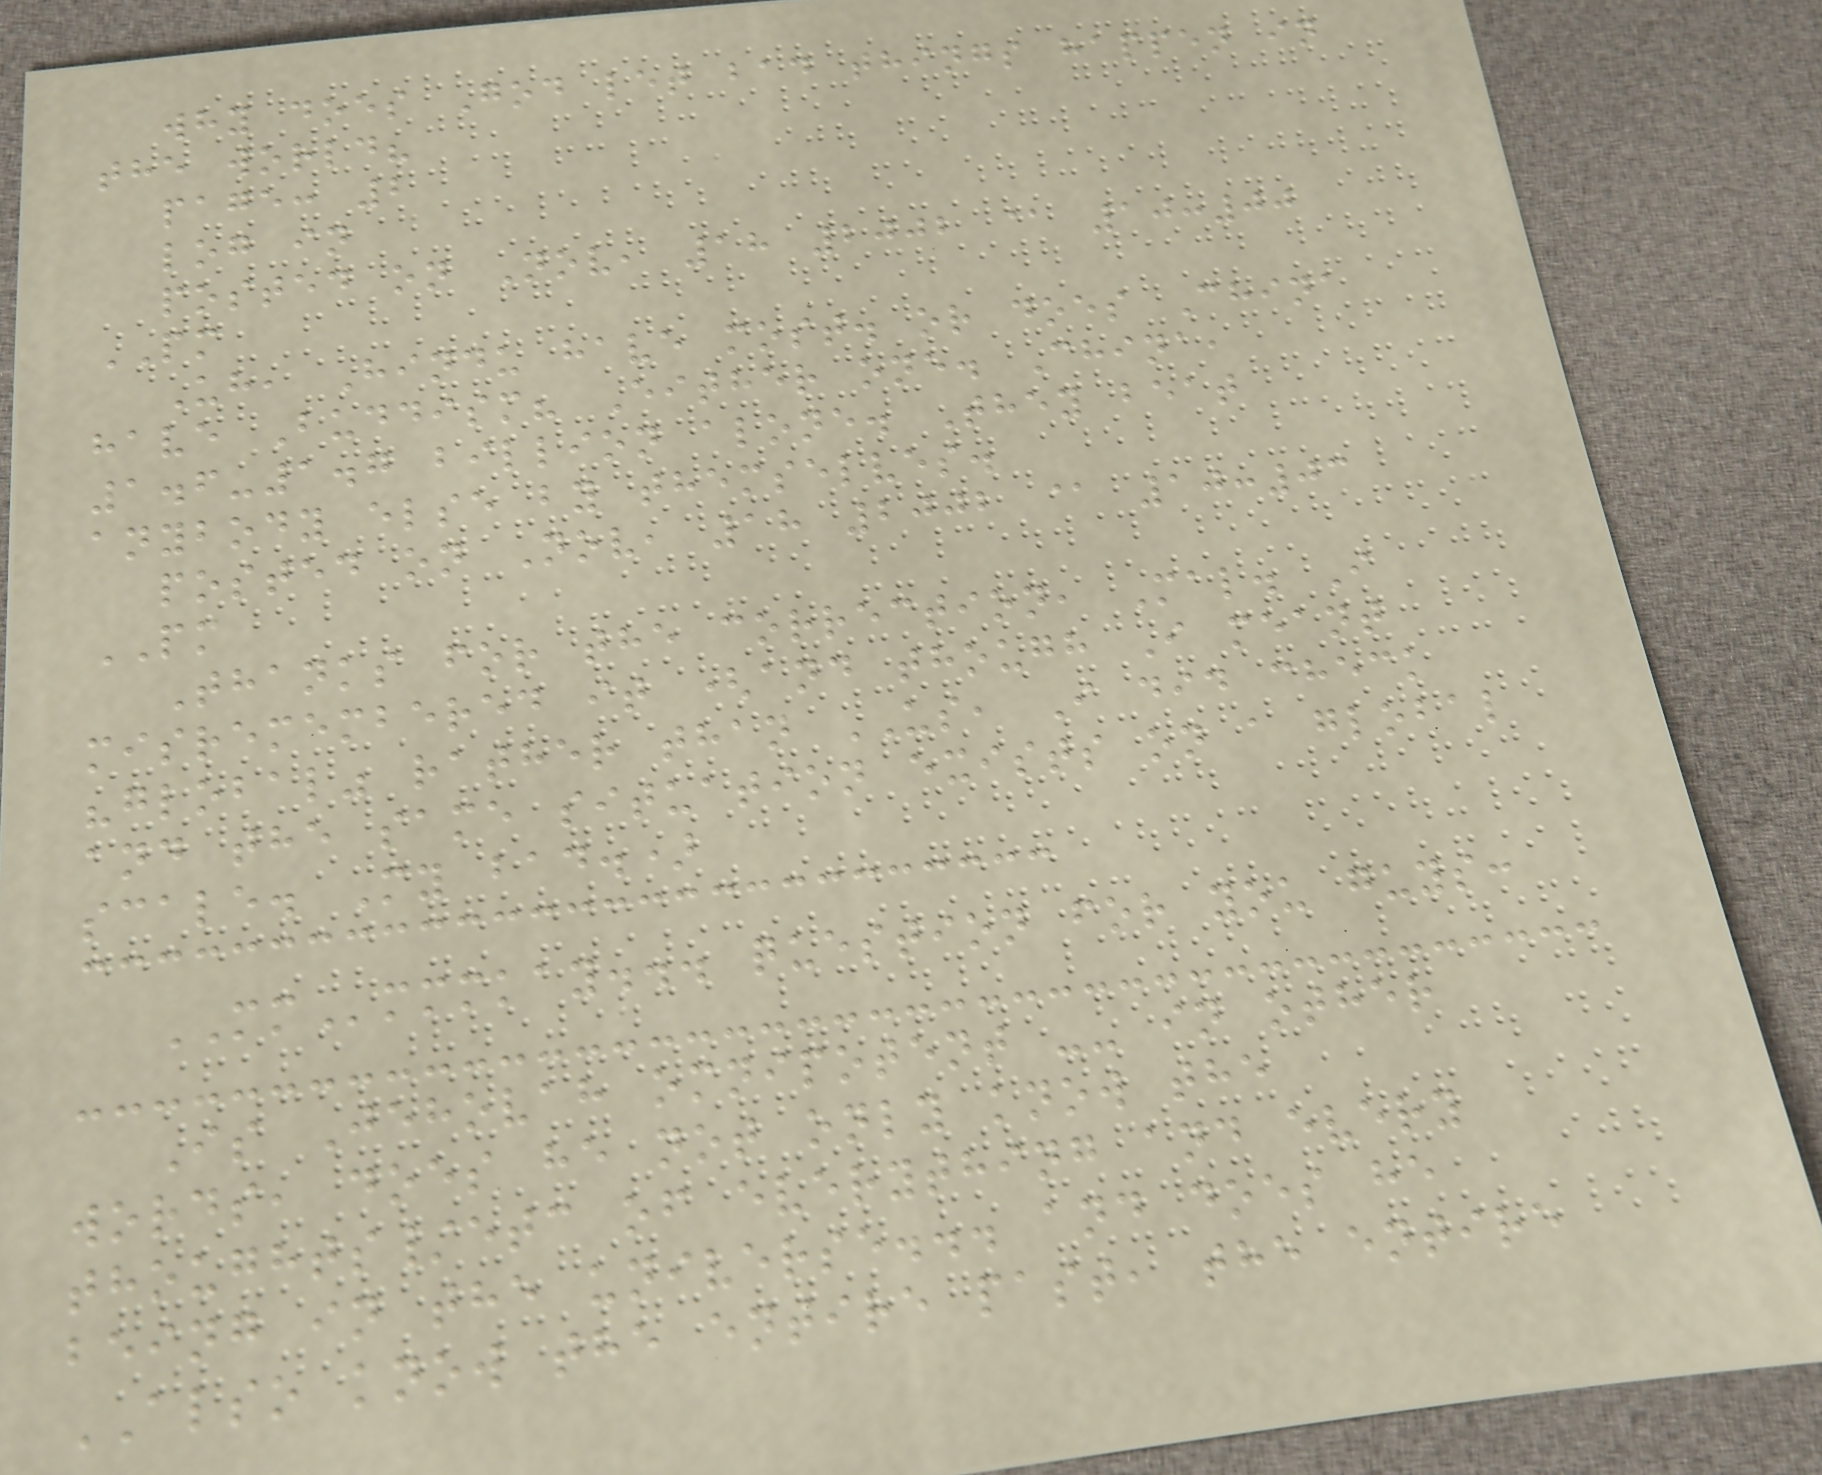why does God let bad things happen in
the world?
page: 2
log in
posted on Nov, 18 2002 @ 10:00
PM
Uh, Hindu have most. or does China
have Buddism? Either one. China,
1.6-1.7 billion alone. They beat
anybody else by themselves.
posted on Nov, 18 2002 @ 10:03
PM
Thanks for the correction, Mal. I
misremembered it (and though I meant
"global" rather than US, I did check
and the same situation exists on a global
scale. My bad.)
MMmmmkay... question for you guys:
Is Jehovah omnipotent -- in other
words, does he not only know the
thoughts/etc of everything and every
being in the universe... and does he
ALSO know the entire past, the entire
